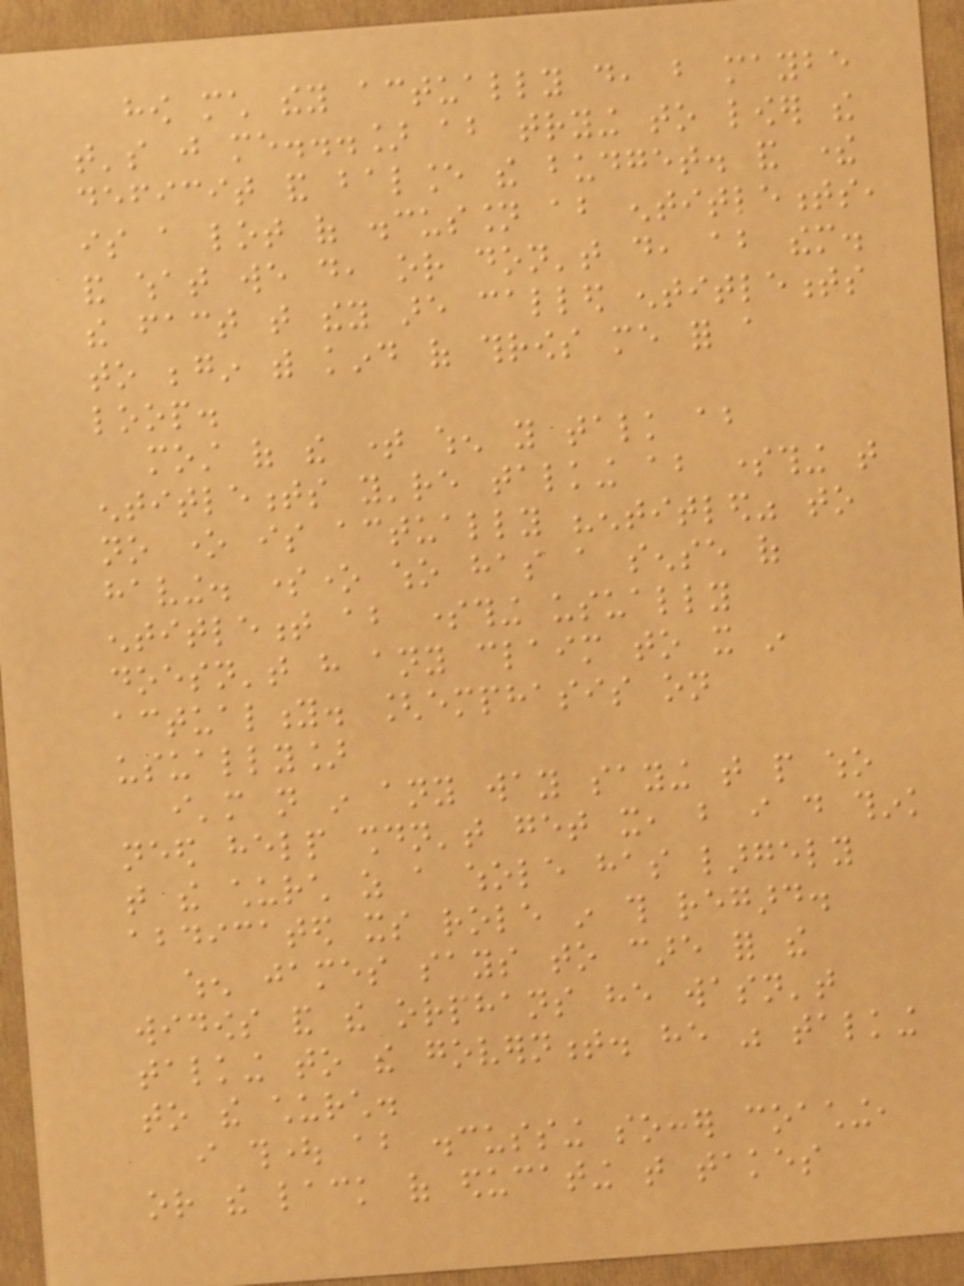how much they actually do, but maybe
that's just me...] about trying to lower the
deficit and balance the budget. and there
is a lot of discussion about entitlements,
and what we do, or don't do, about them.
the fact that they are called entitlements
to begin with kind of throws me for a
loop.
most of the time when you talk about
entitlements you're talking about something that
no one is actually "entitled" to
having. someone who has a sense of
entitlement about something usually
doesn't have any claim to it in
actuality. [emphasis on
usually]
i'm not in any way saying that people who
need help shouldn't get it, but i do think
that the church as a whole has largely
abdicated its role in this regard.
when james says to care for the
widows and the orphans he wasn't
talking to the government. he was talking
to the church.
i thought about discussing soccer coaching,
or the lack of educating that takes
